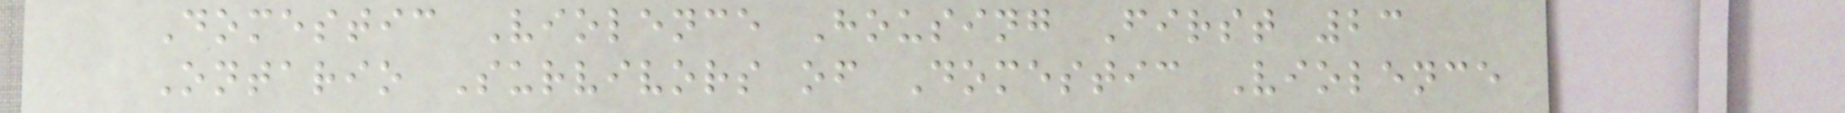Domestic Violence Housing First 23
Ontario Survivors of Domestic Violence
